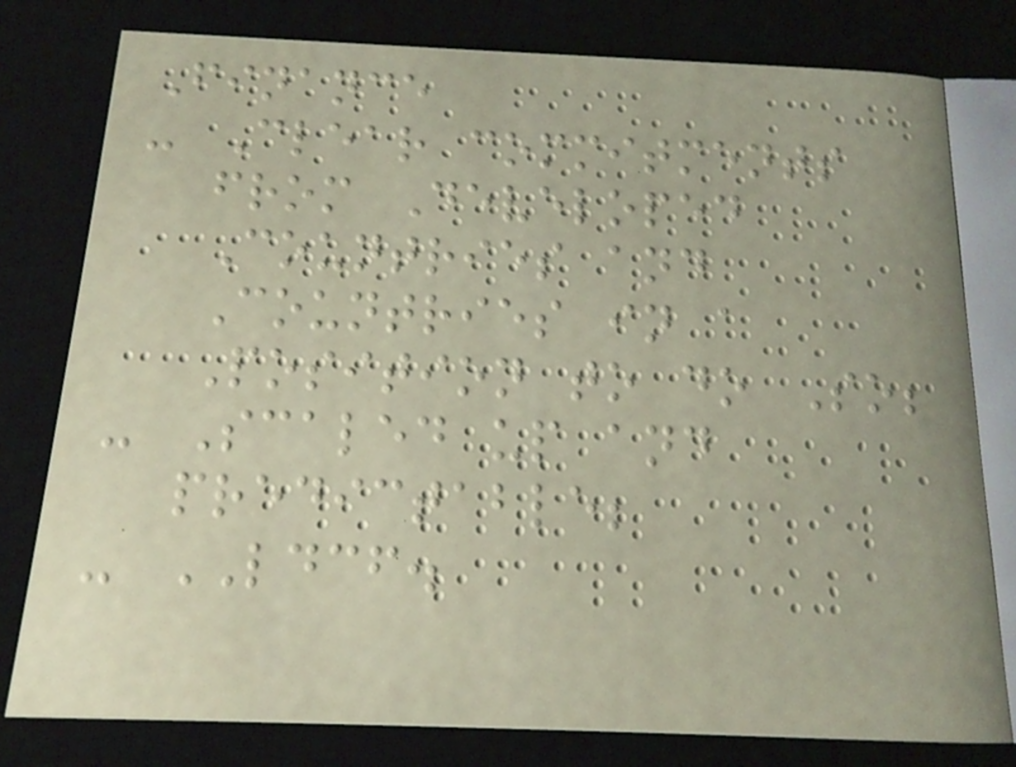Finance
- Clear commitments
from Developed
Countries and
Countries in a
Position to do So;
- Scaled up and
predictable;
- LDCF.
